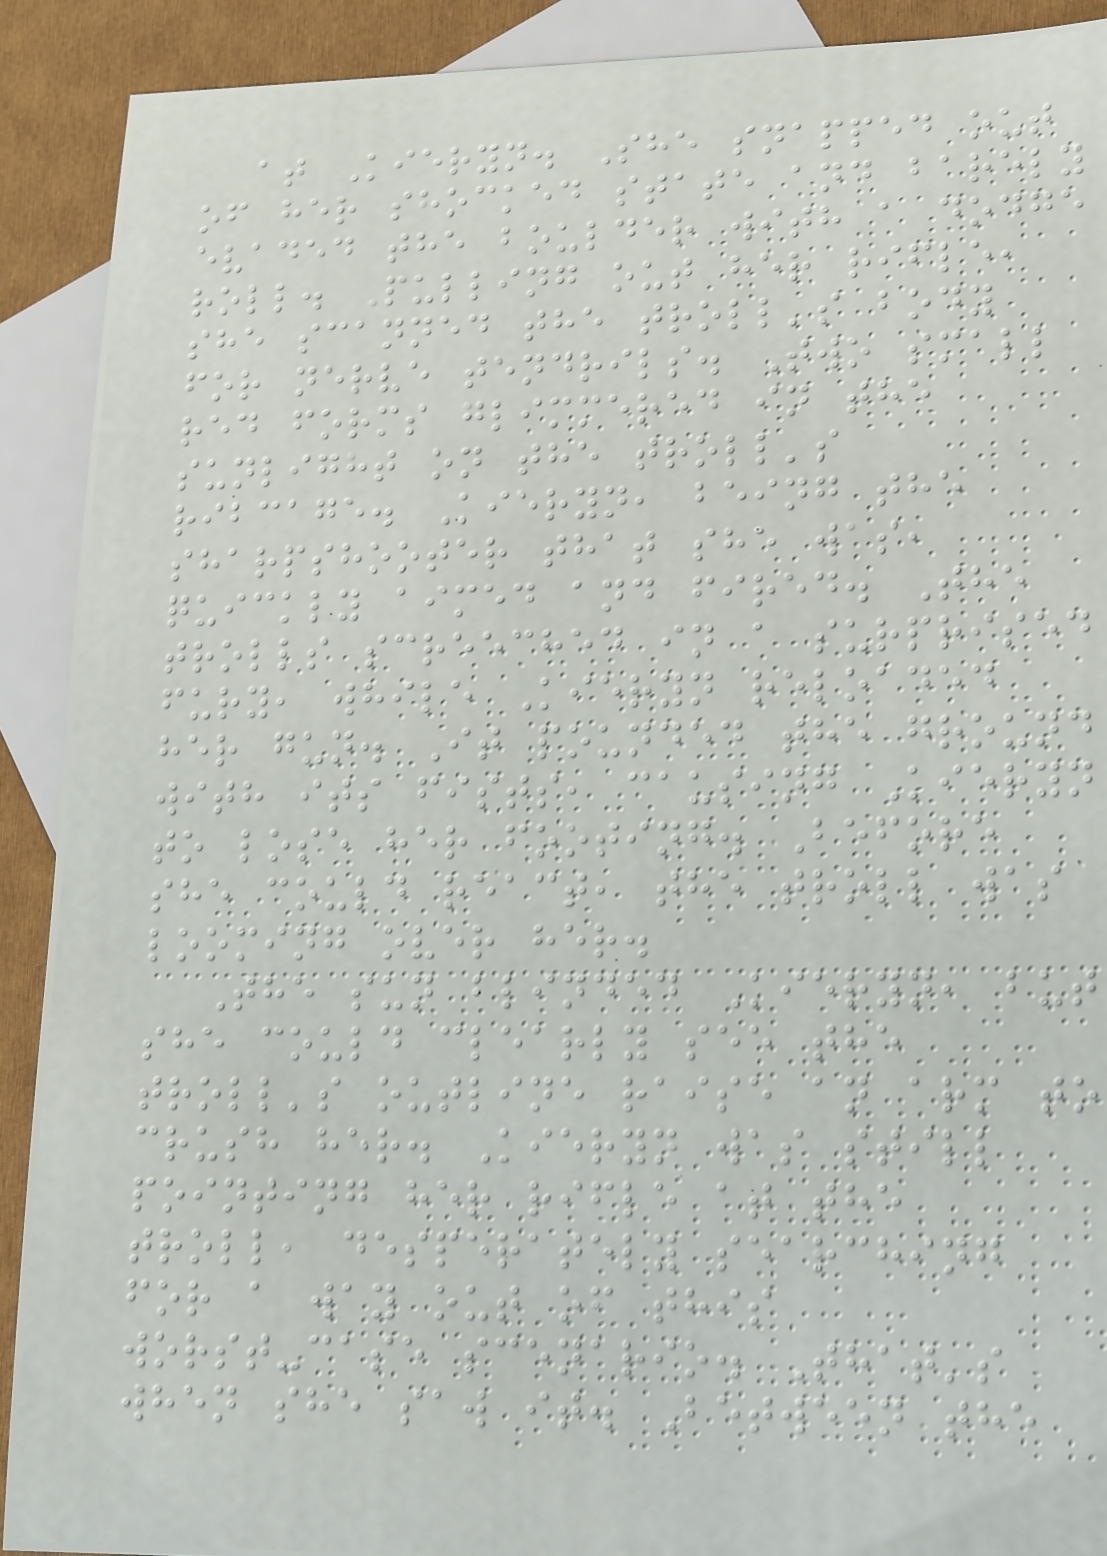at Kieryn. She snapped out
of her shocked state and barely
evaded the boulder with a dodge
roll. Pulling out her rifle,
she scanned the troll's body
for nerve tendrils. Two small
red forms glimmered in the
sunlight on the troll's
ribcage. Kieryn, being the
sharpshooter that she was,
quickly aimed and fired. The
trolls screeched in a surprised
fury, while Kieryn reloaded
her gun. It pounded the ground
with its fists, causing Kieryn
to lose her footing. Before
she could react, the troll was
looming over her.
The sun blinded Kieryn, but
she could clearly see the
troll's outline raise an arm to
crush her. Kieryn was still
pointing her rifle at the
troll, desperately searching
for a way out of this
worst-case scenario. That's
when she saw it. Between the
